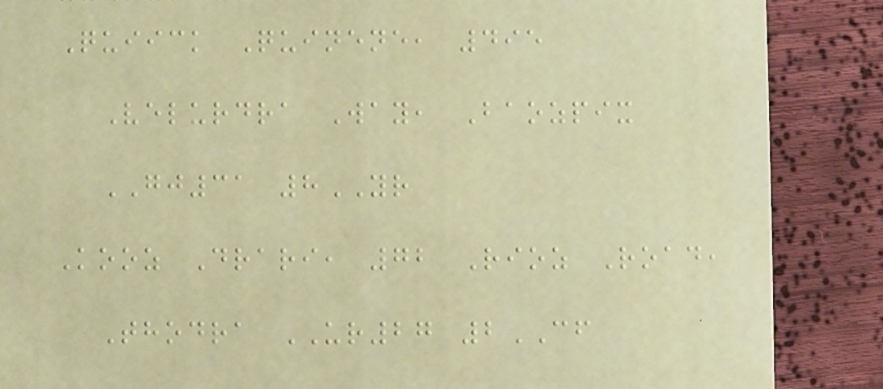Quiick Quinene, 495
Velurdra Way, Baozpix
GJ31 8YR
Kooz Drari, 72 Rioz Road,
Thodra UR27 2CF
